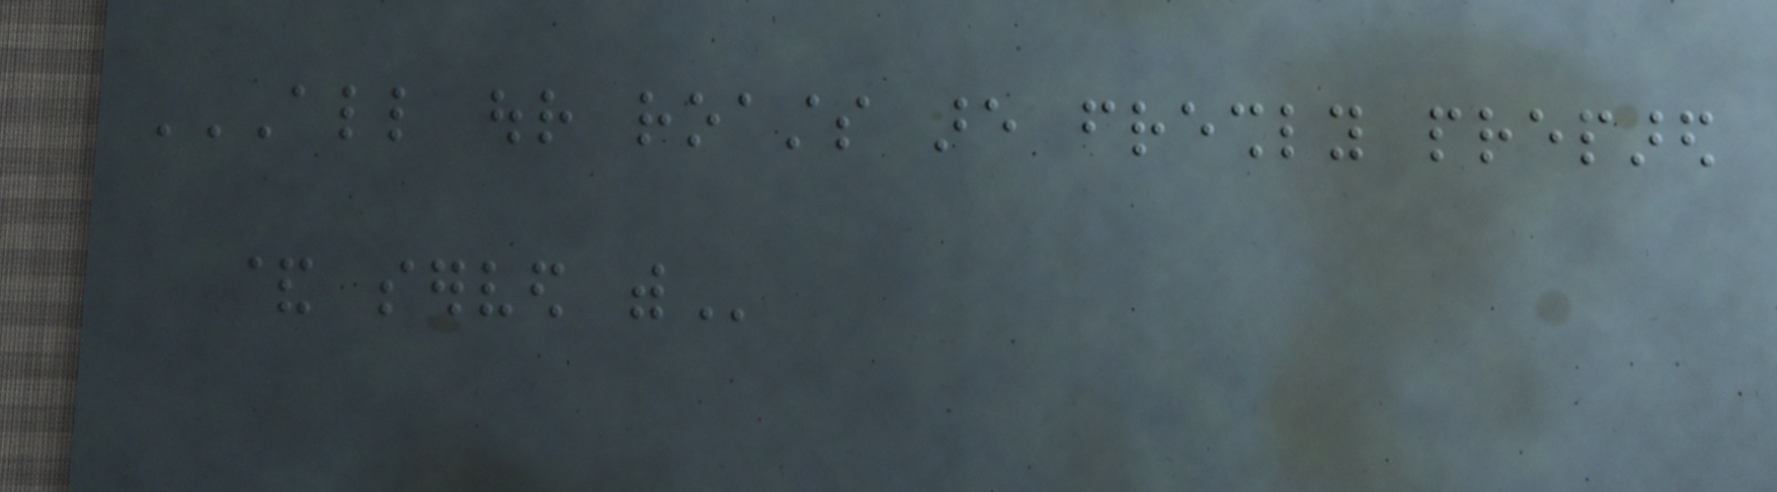ALL OUR ROASTS ARE FRESHLY PREPARED
& SERVED WITH
